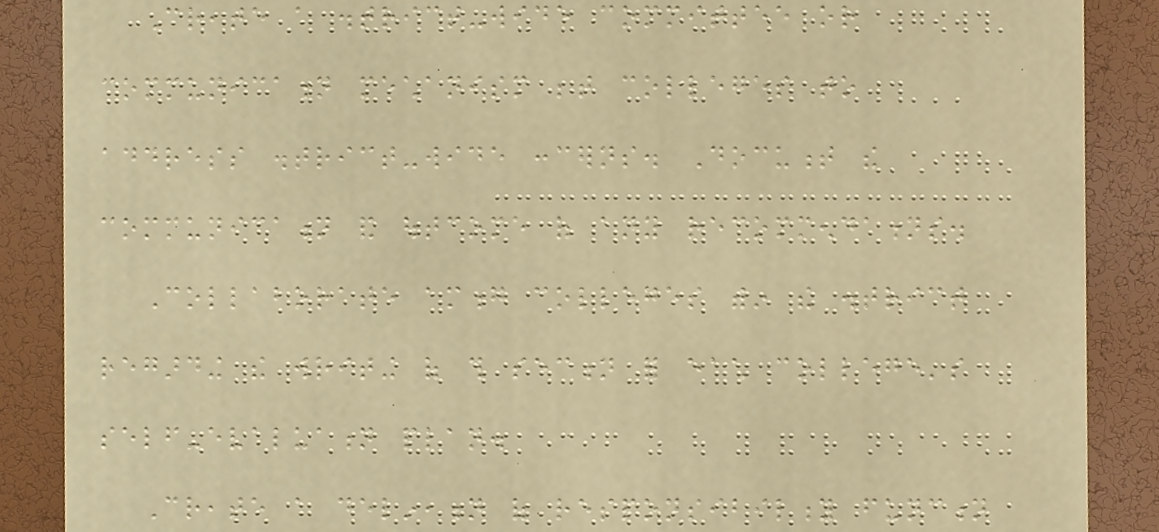Create a district-wide committee or
communication mechanism between colleges to
address district-wide concerns. Document the
communication and outcome of any recommendations.
Collaborate among colleges within the district
regarding the writing of this section for each college's
self-evaluation plan.
Create a delineation of responsibility function
